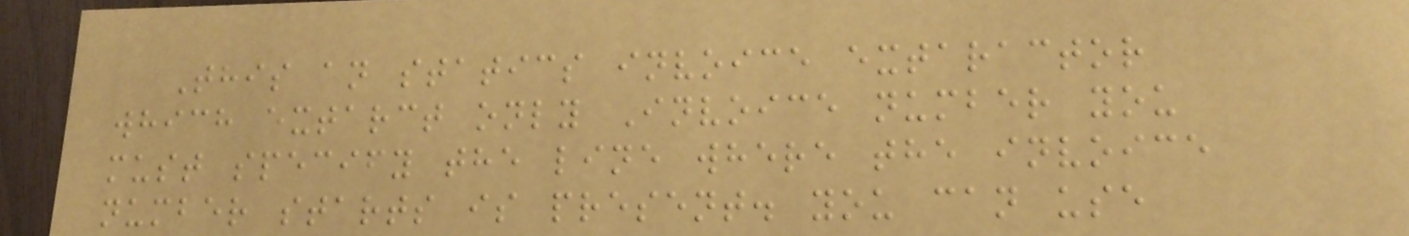This an statics invoice extaractor
which extarct only Invoice number you
must specify the line where the invoice
number starts is present. you can use
